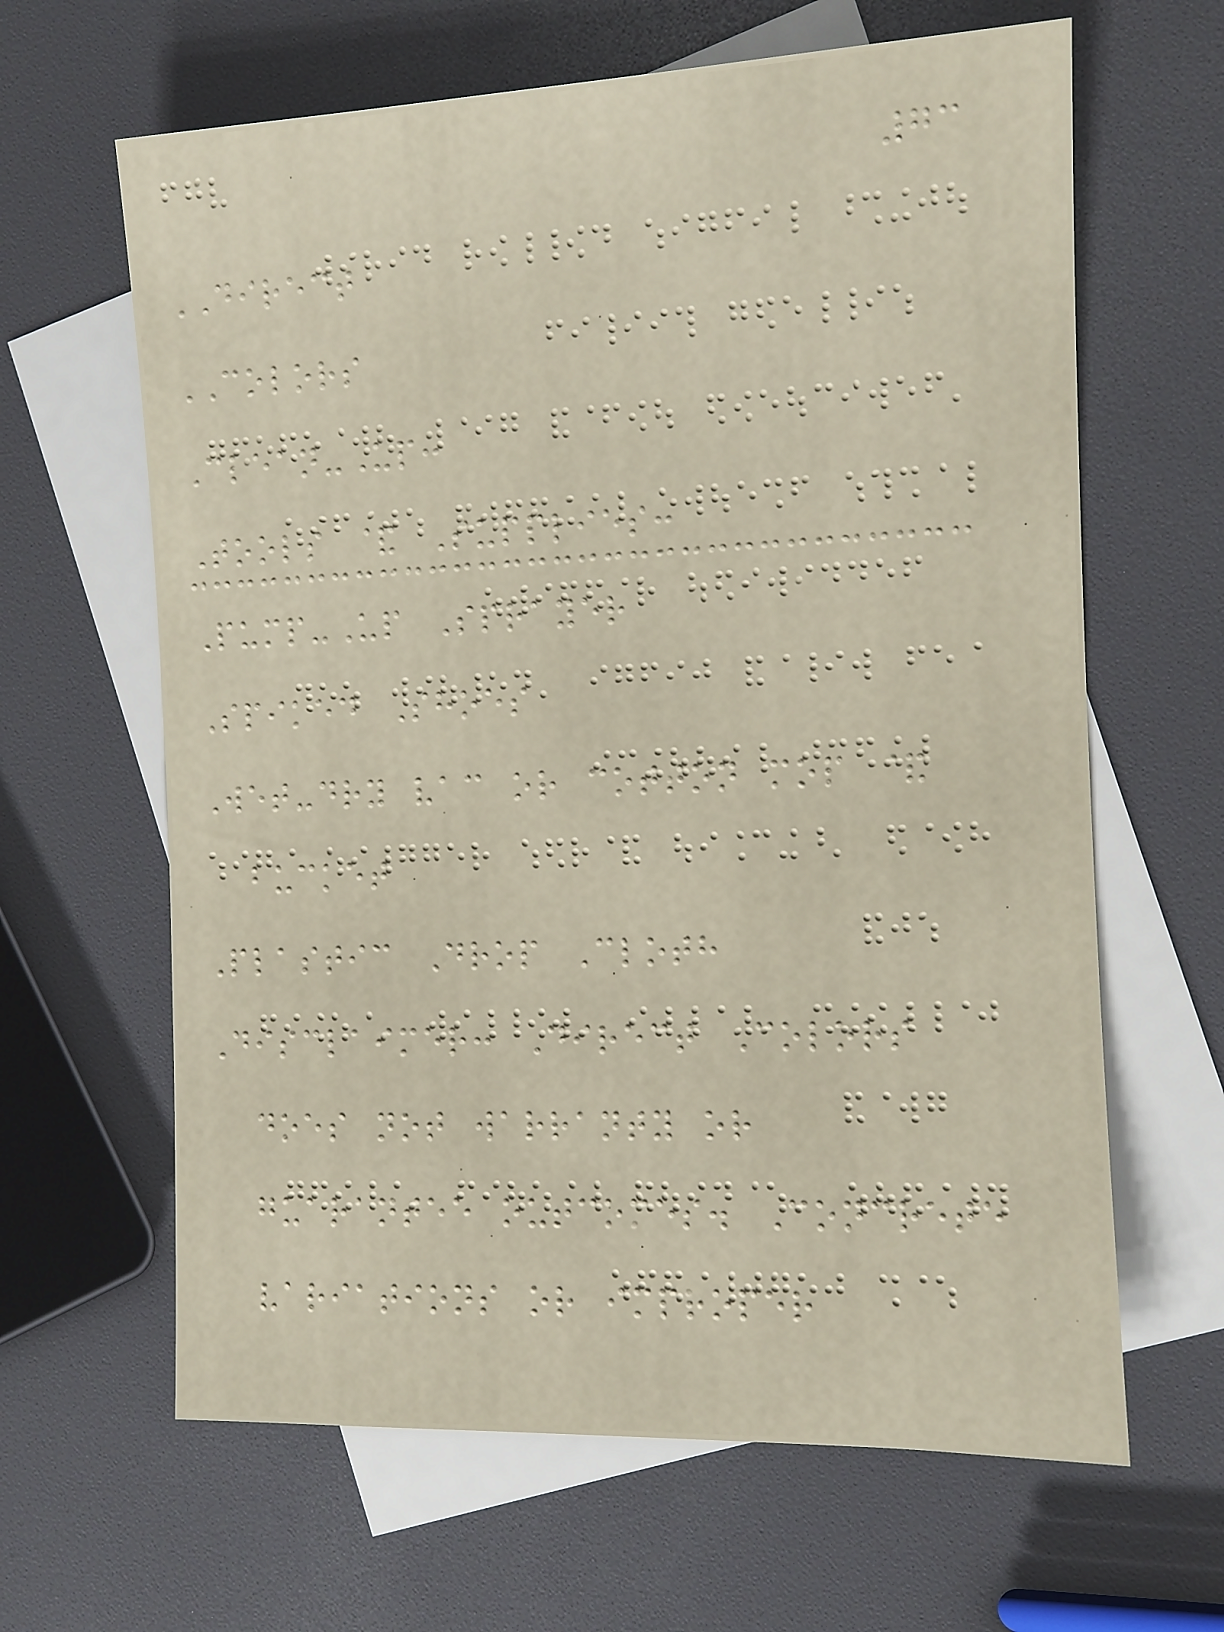73
DIRECT
COLORS
Clean-Up:
Tools & Supplies:
Pump-Up Sprayer
Spiked Shoes
Wet-dry vac or cotton mop &
bucket
Plastic Drop Cloth
Disclaimer: Direct Colors
does not warranty or
guarantee outcomes. Concrete
variations or improper
